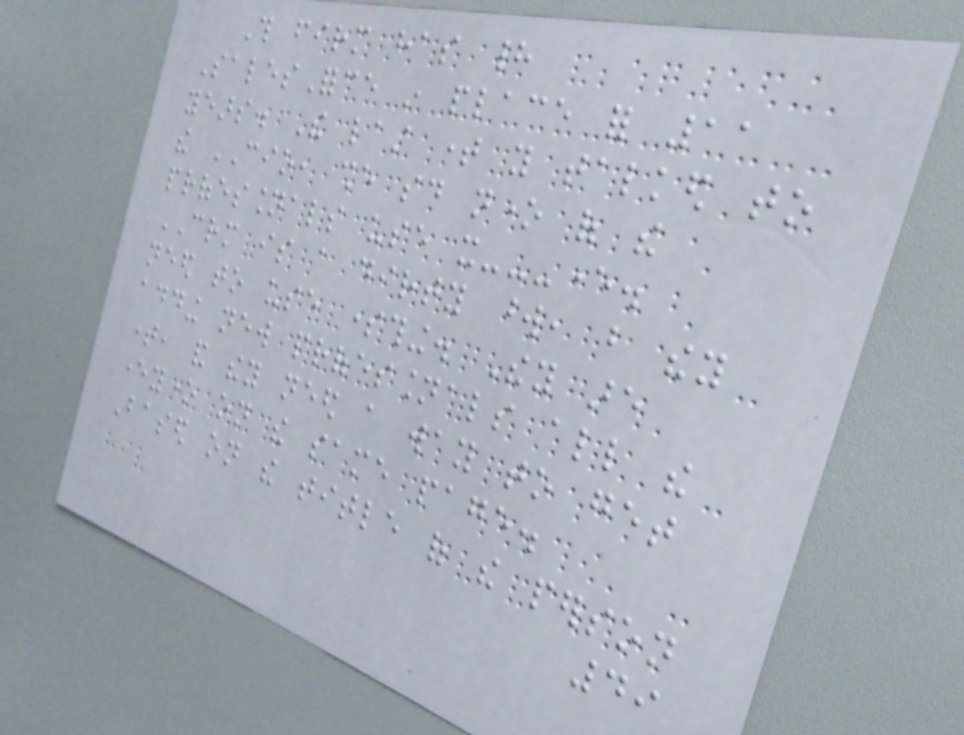This firm has had
SalesForce in place for 11
years. The last time you talked to
the CIO, she said none of the
professionals use it---ever.
CRM is a dirty word, but they
need to use something. They are
adding new professionals all the
time, and they need a way to get
everyone on the same page.
Based on the title of the person
49
